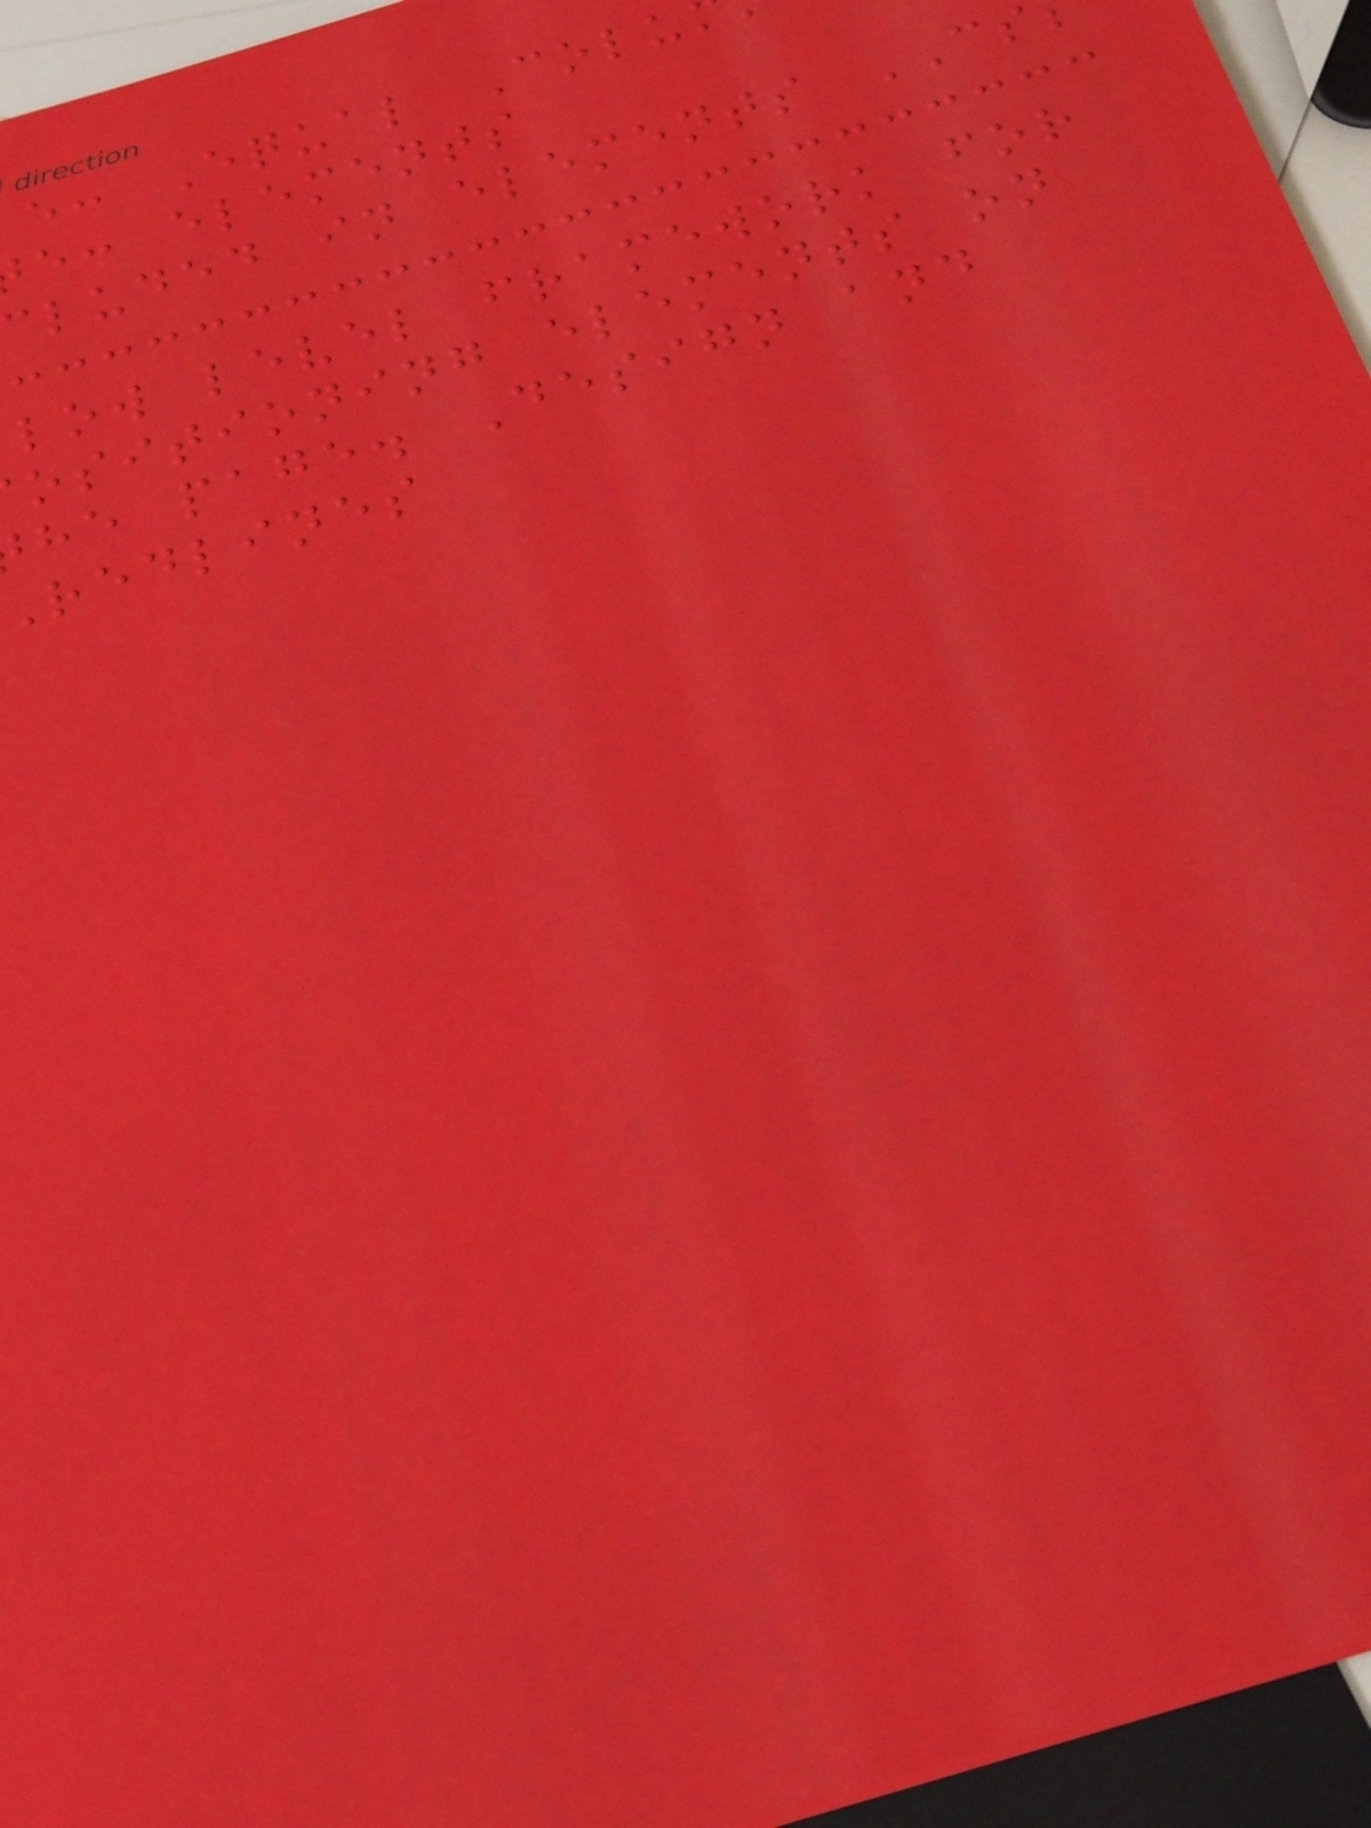e: Equal Colu
e: elements
luded in elements CS
low level framework for
ositioning elements on
he page. Design and
redlines
